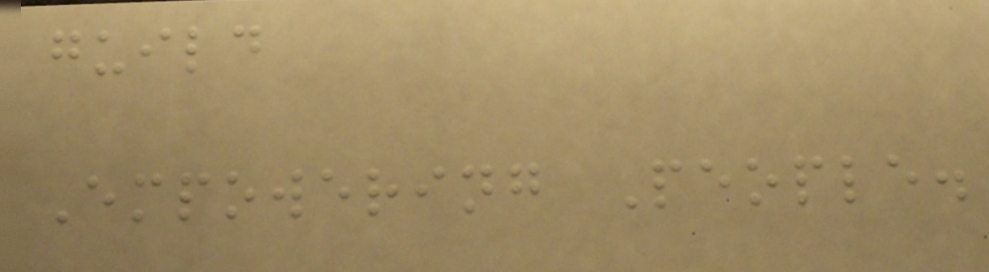guild
Empowering People.
